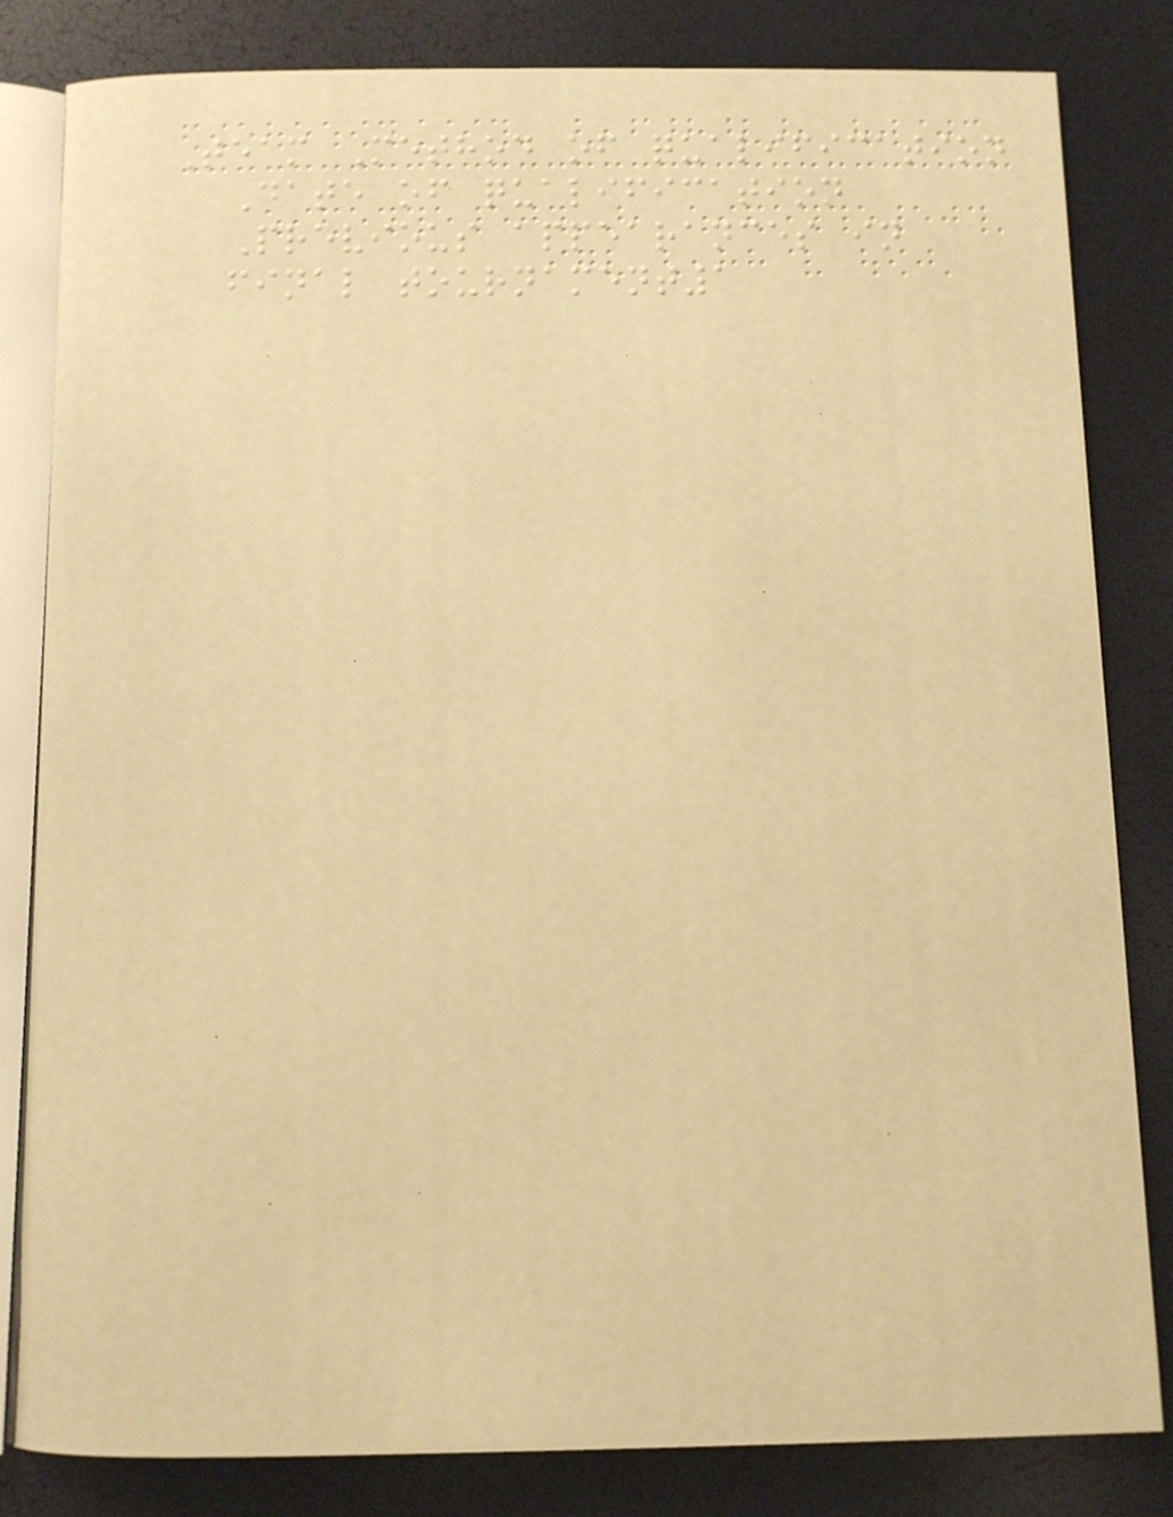Team Method of qualification
Date of qualification
Previous appearances in
final tournament1
